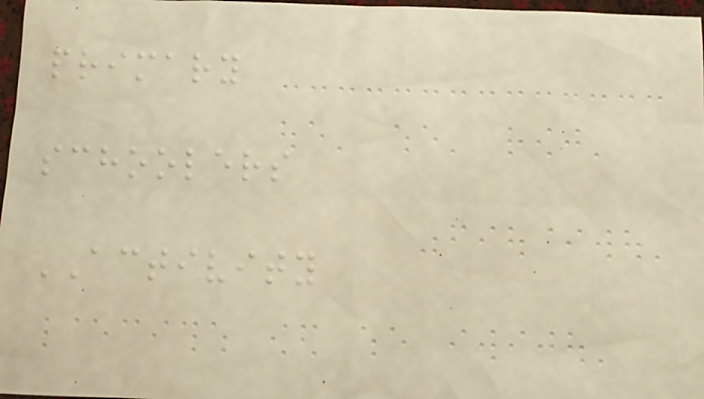primary
schoolers
ACTIVITY
